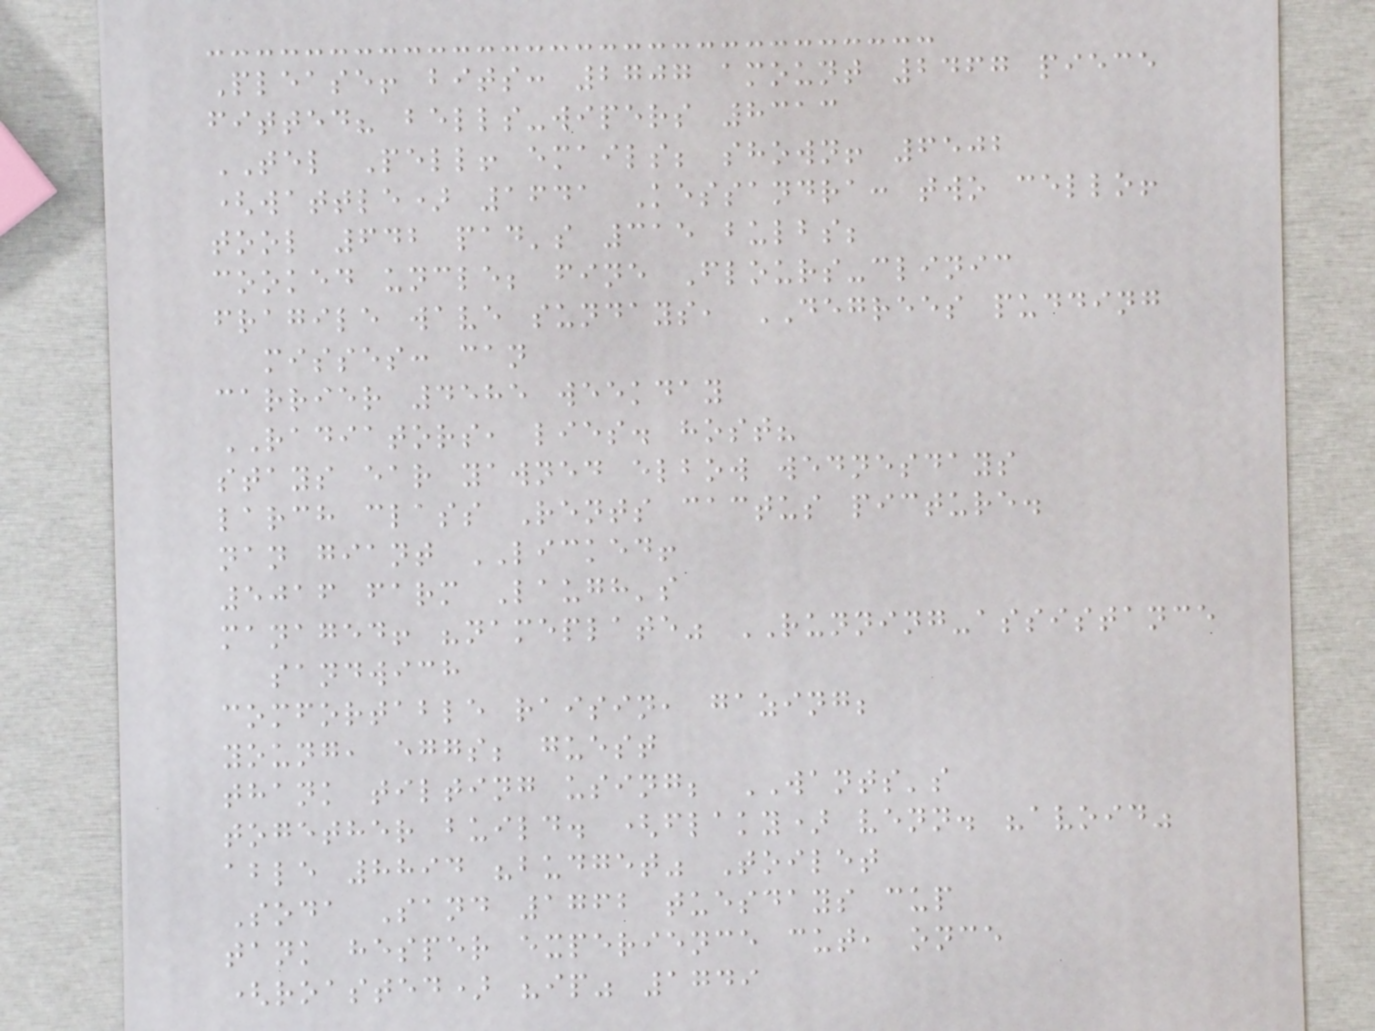Please! bits: 2707 amount 2467 piece
fitted? bells-wipers 8313
TEL Pell! emails; shown! 6502
(wattle) 1641 Kessandra: two cello!
tool 642 pad's 315 bulbs;
cooked uncle; fine Flours-clinic
fragile wave sundays, DEGREES pudding
misses: can
carrier 4585 weekday
RADIATORS, lies. host?
stays ear yawned elbow wednesdays
larch class Rents cactus picture.
nan giant LICKED!
5016 farm Laugh's
managed! "nameplate" RUNNING-assistance
sandwich
comfortable raisin, gazing;
young, eggs; guest
thank tilting using; WANTS's
together build. (flaky) venn. "avoid"
able 8894 "budget" Toilet
Soda Sand 1762 tuesdays cup
tank hesper experience cut, once
(roasted) "ip" 1749
